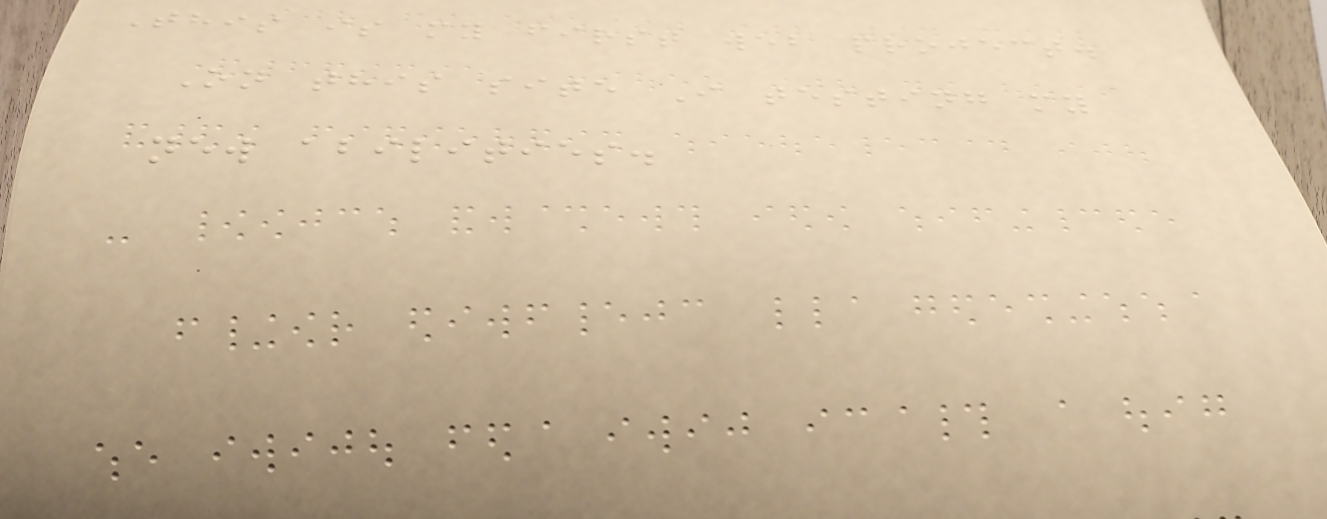This is my first web project.
On this site I testing my
new abilities.
